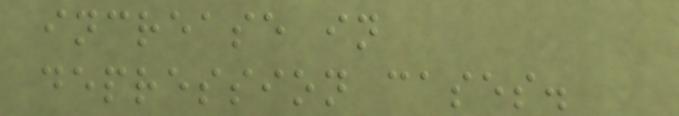increase in
depression cases.
